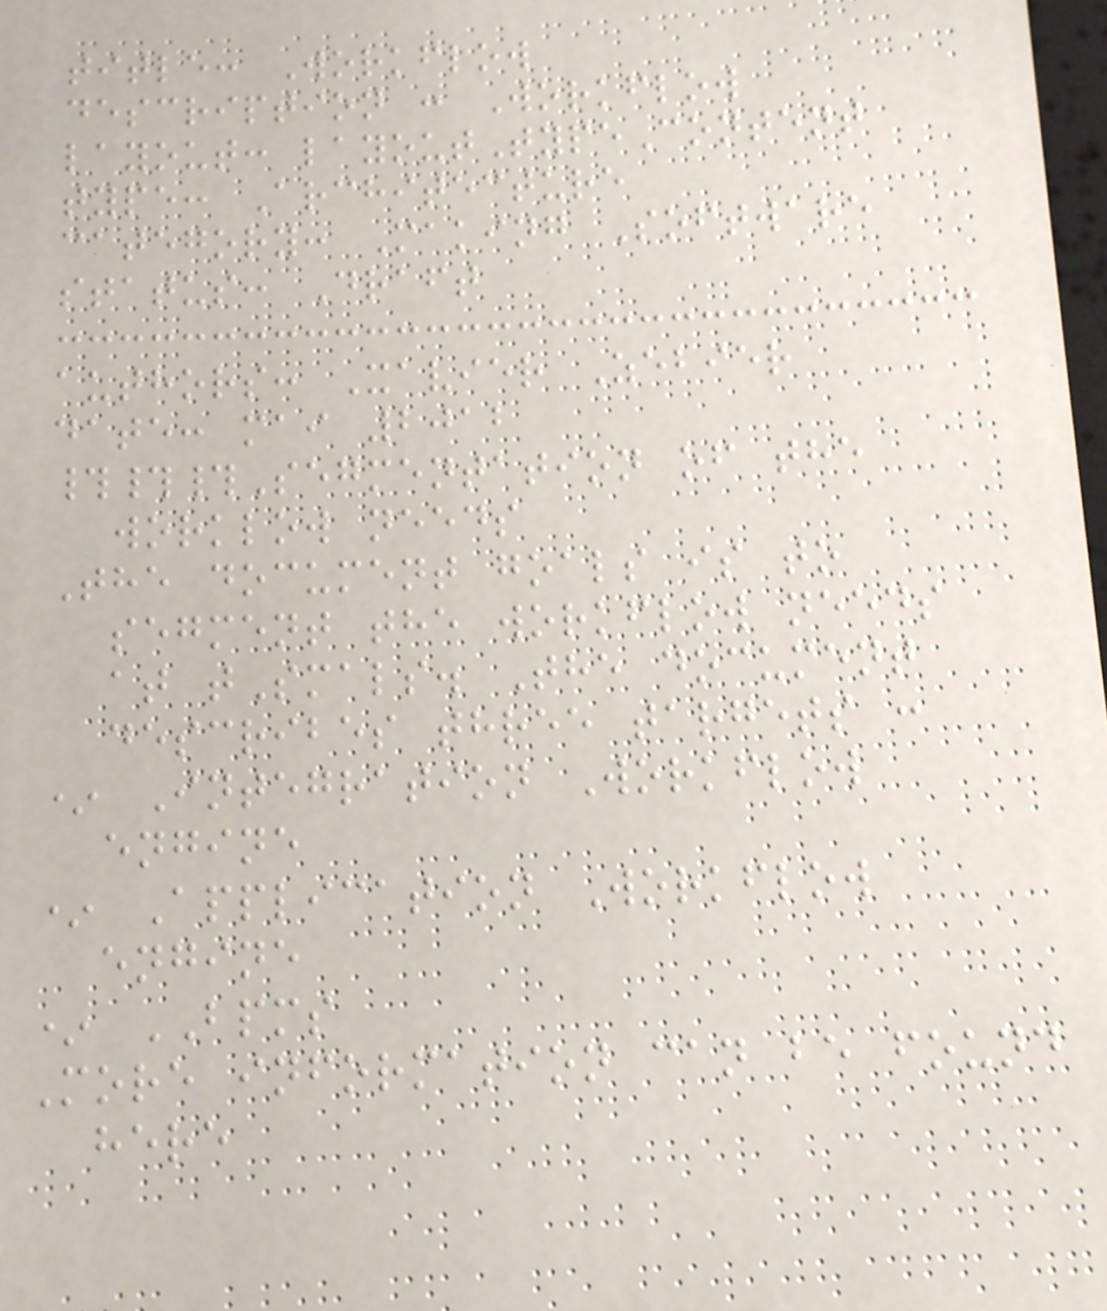title: Workflow
description : Workflow
layout: layoutTypeContent
type: Architecture
category: Making Software
status: Draft
authors: Xavier Zebier
date: mai 2012
###Segmentation of the
worklow needs
The document goals is to
segment the workflow needs
at tSmals. The document
describes three targets :
* Integration Workflow
engine
* Application Workflow
engine
* BPMS
More information can be found
here
